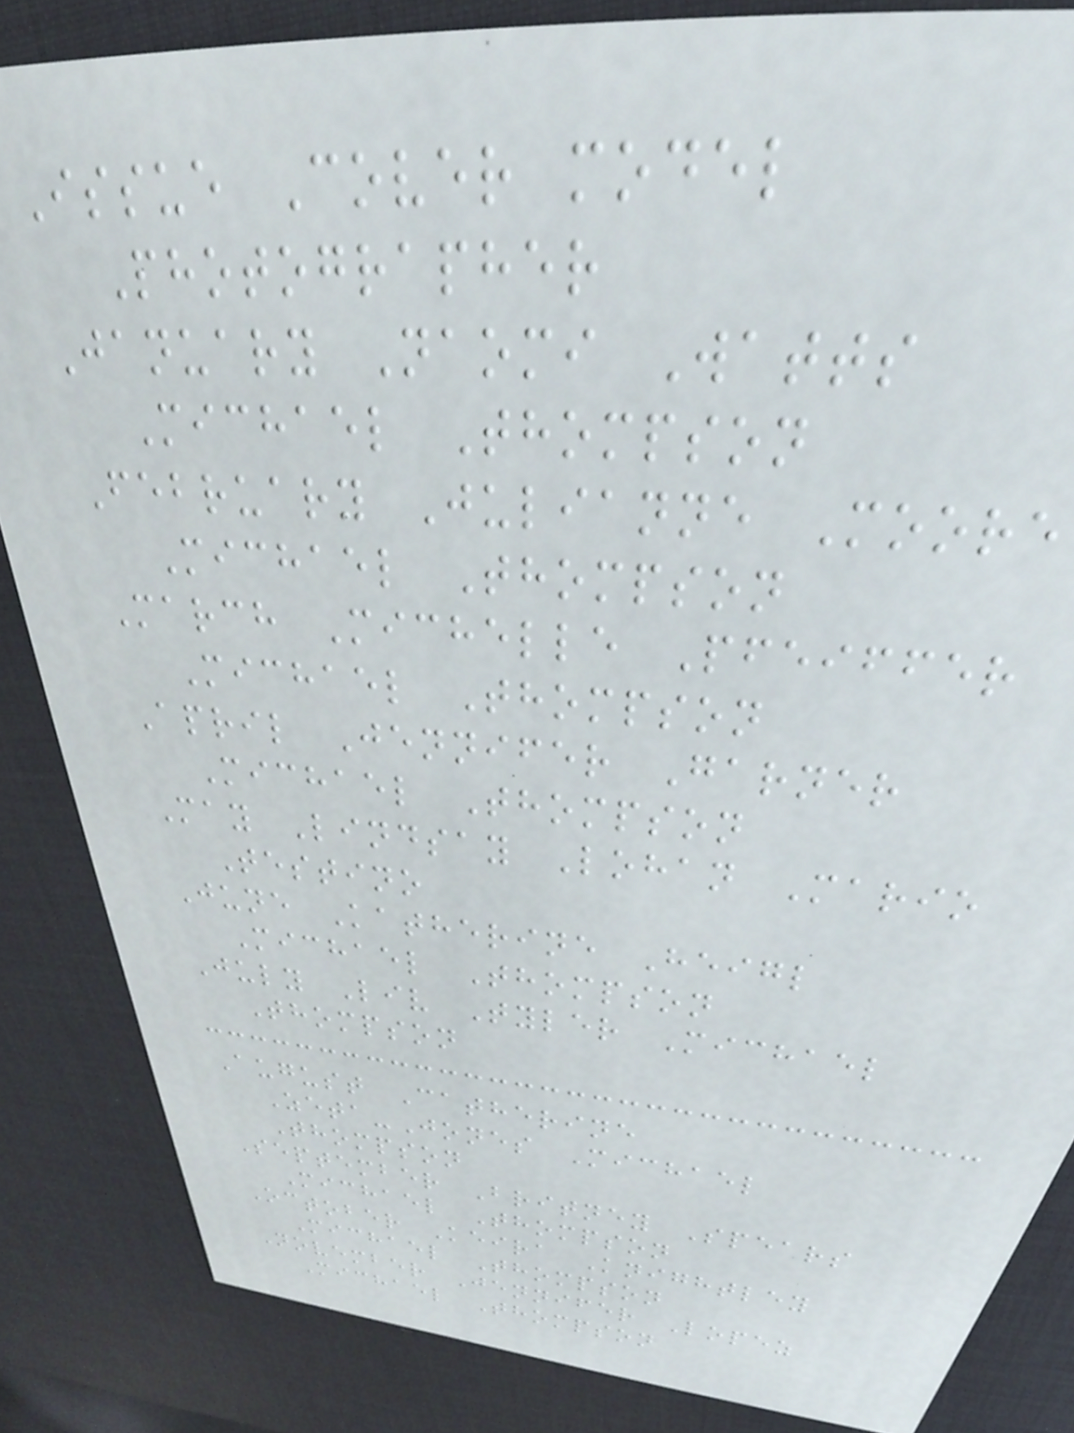Issue Cover model
Photographer
January Naomi Watts
Michael Thompson
February Julianne Moore
Michael Thompson
March Michelle Pfeiffer
Michael Thompson
April Jennifer Garner
Michael Thompson
May Lindsay Lohan Mario
Testino
June Katherine Heigl
Michael Thompson
July Liv Tyler Michael
Thompson
August Catherine
Zeta-Jones Michael
Thompson
September Britney Spears
Michael Thompson
October Keira Knightley
Michael Thompson
November Jennifer Lopez
Michael Thompson
